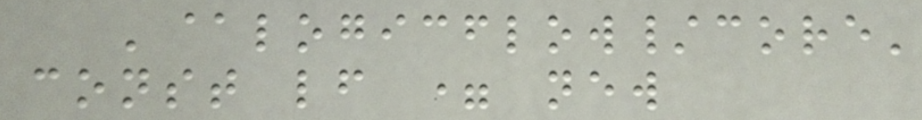'@logicflow/core'
const lf = new
